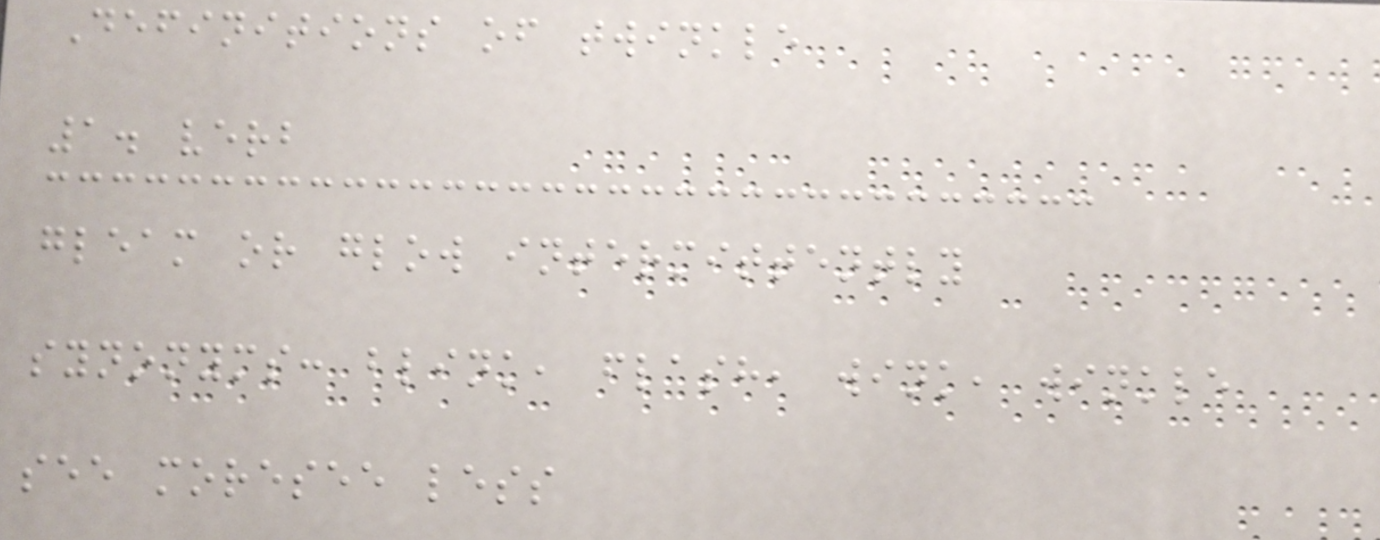Definitions of twinkle
1. verb
gleam or glow intermittently
synonyms: blink, flash, wink, winkle
see moresee less
